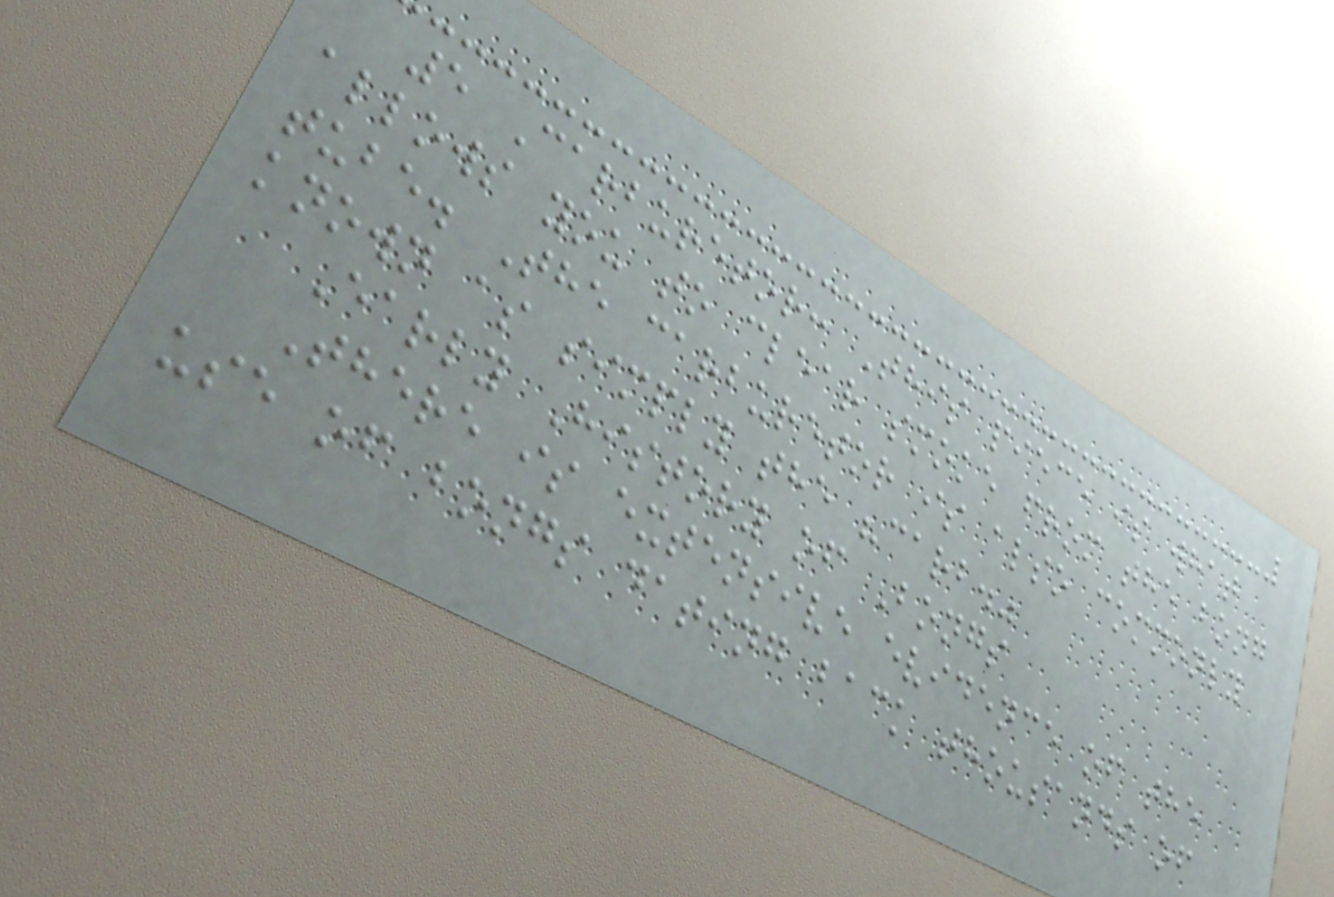5 Carburetor: This piece is what
allows you to clear smoke from the bong
tube. The carburetor is also commonly
known as simply the "carb."
Early History of Bongs
There is extensive evidence of the
use of bongs dating back thousands of
